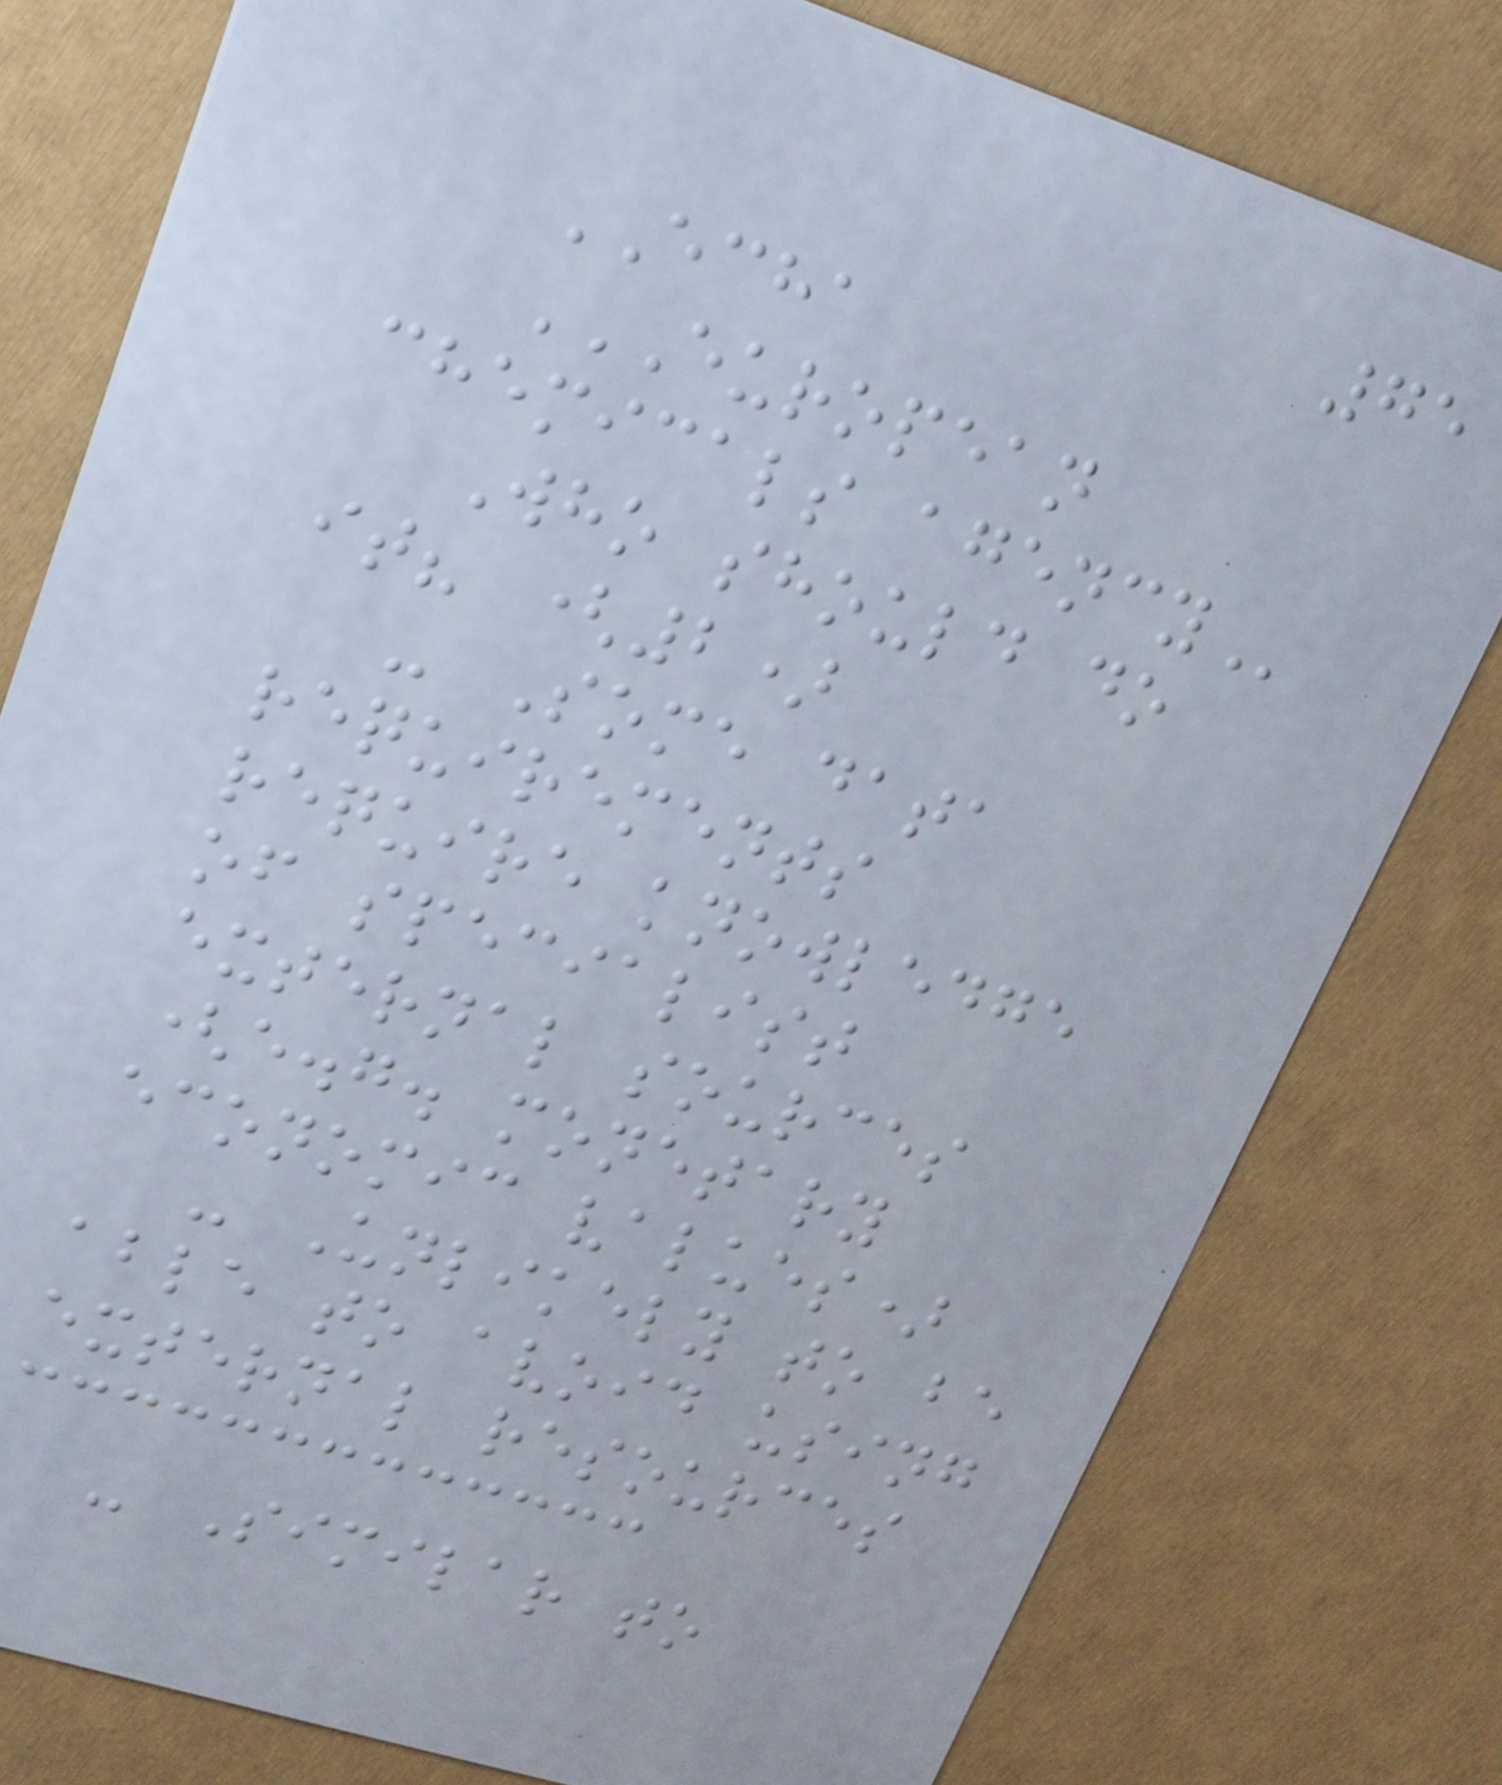75
ECHA
EUROPEAN
CHEMICALS AGENCY
Who should do
it? (2)
- Some data
requirements
require knowledge
of specialist
external sources
(e.g. monetary
economic values)
- Unlikely to be
able to avoid using
external resources
- Similar to
